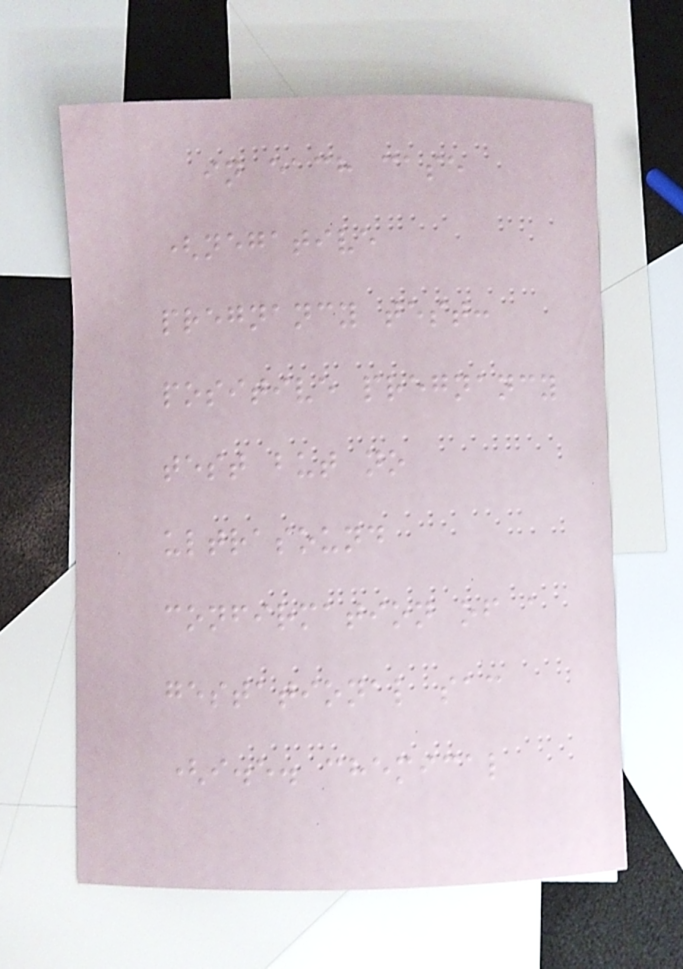in each case
(negative
pregnancy test:
positive pregnancy
test but no
ultrasound
confirmation of a
gestational sac
(i.e. chemical
